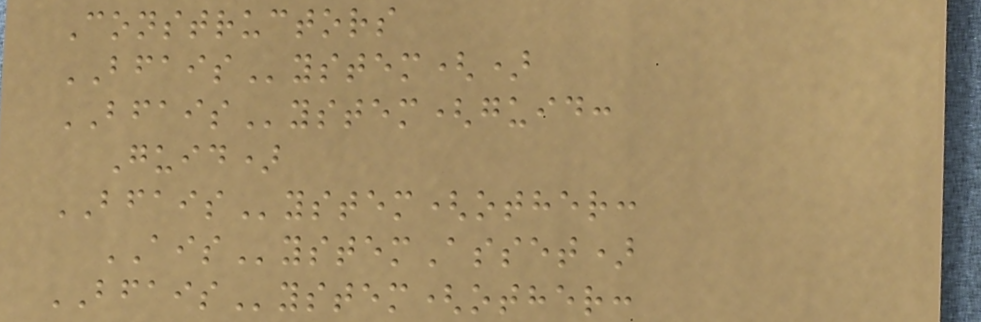Constructors
BFAISystem()
BFAISystem(guid:
Guid)
BFAISystem(other:
AISystemAsset)
BFAISystem(other:
